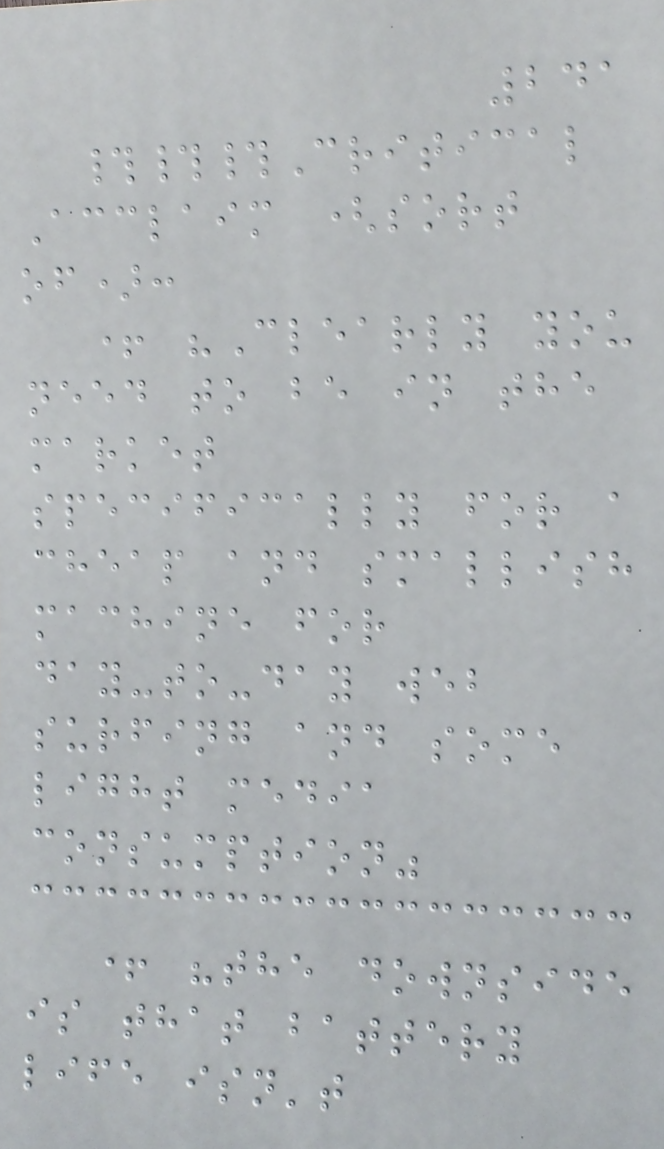241
###Critical
Acclaim (sort
of):
+ "Clearly you
need to be in the
market
specifically for a
cheap and smallish
machine for
day-to-day web
surfing and some
light media
consumption"
+ "the downside
is that battery
life isn't
